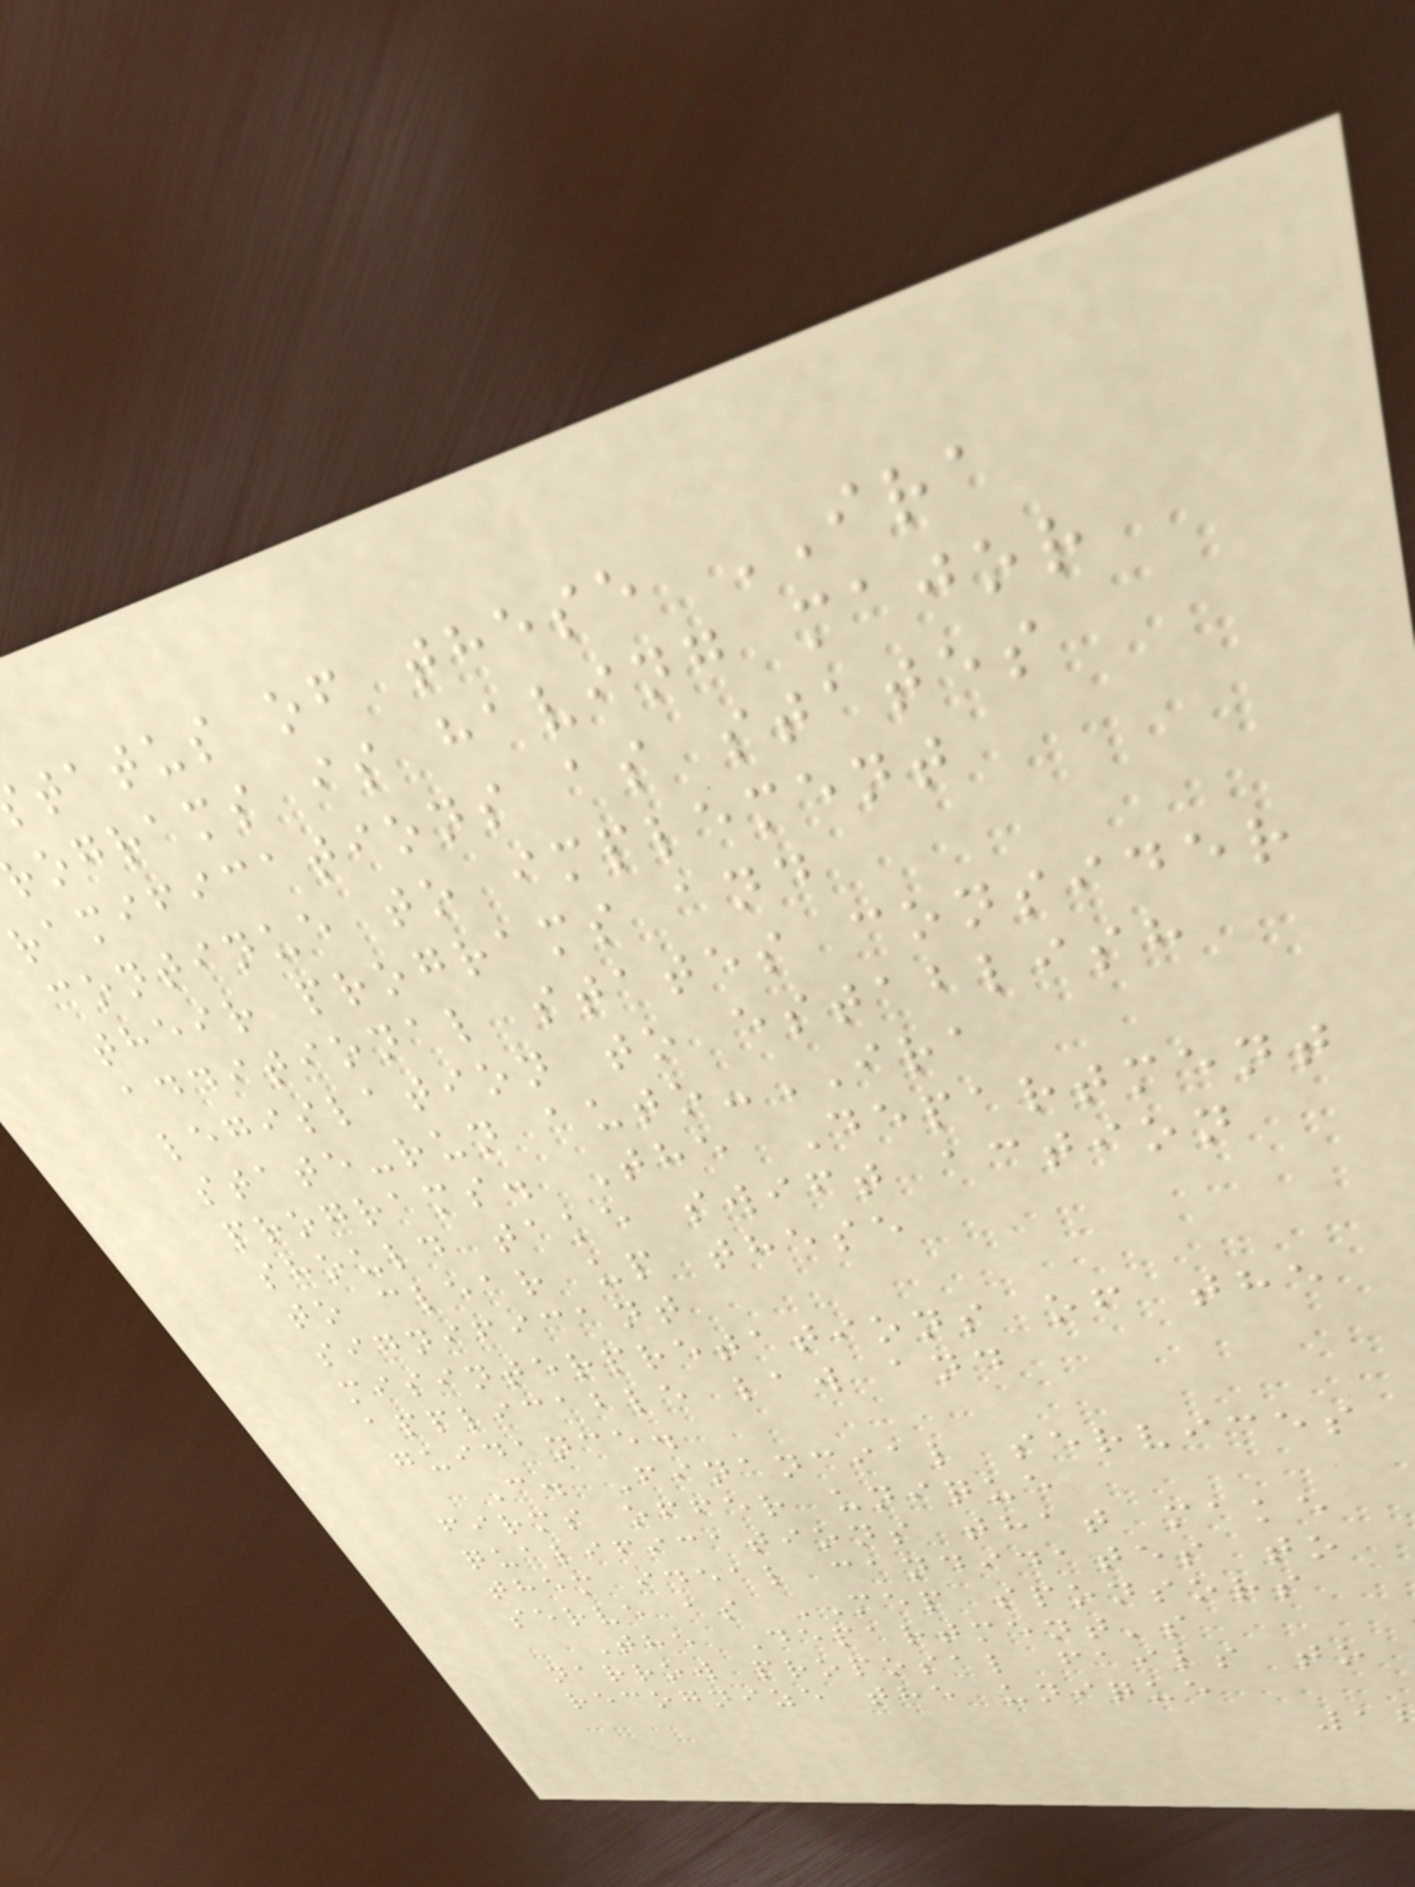tatus of these IRA
rograms is having major
ramifications as states
continue to implement
their programs and
additional states consider
legislation to establish
state-run auto-IRA
programs. The Department
should take swift action
to clear up these
significant
misinterpretations of the
applicable law and
guidance.
C. Financial services
firms offer unique
qualifications that make
them ideal candidates to
serve as MEP sponsors
The Department's
narrow proposal fails to
recognize the unique
